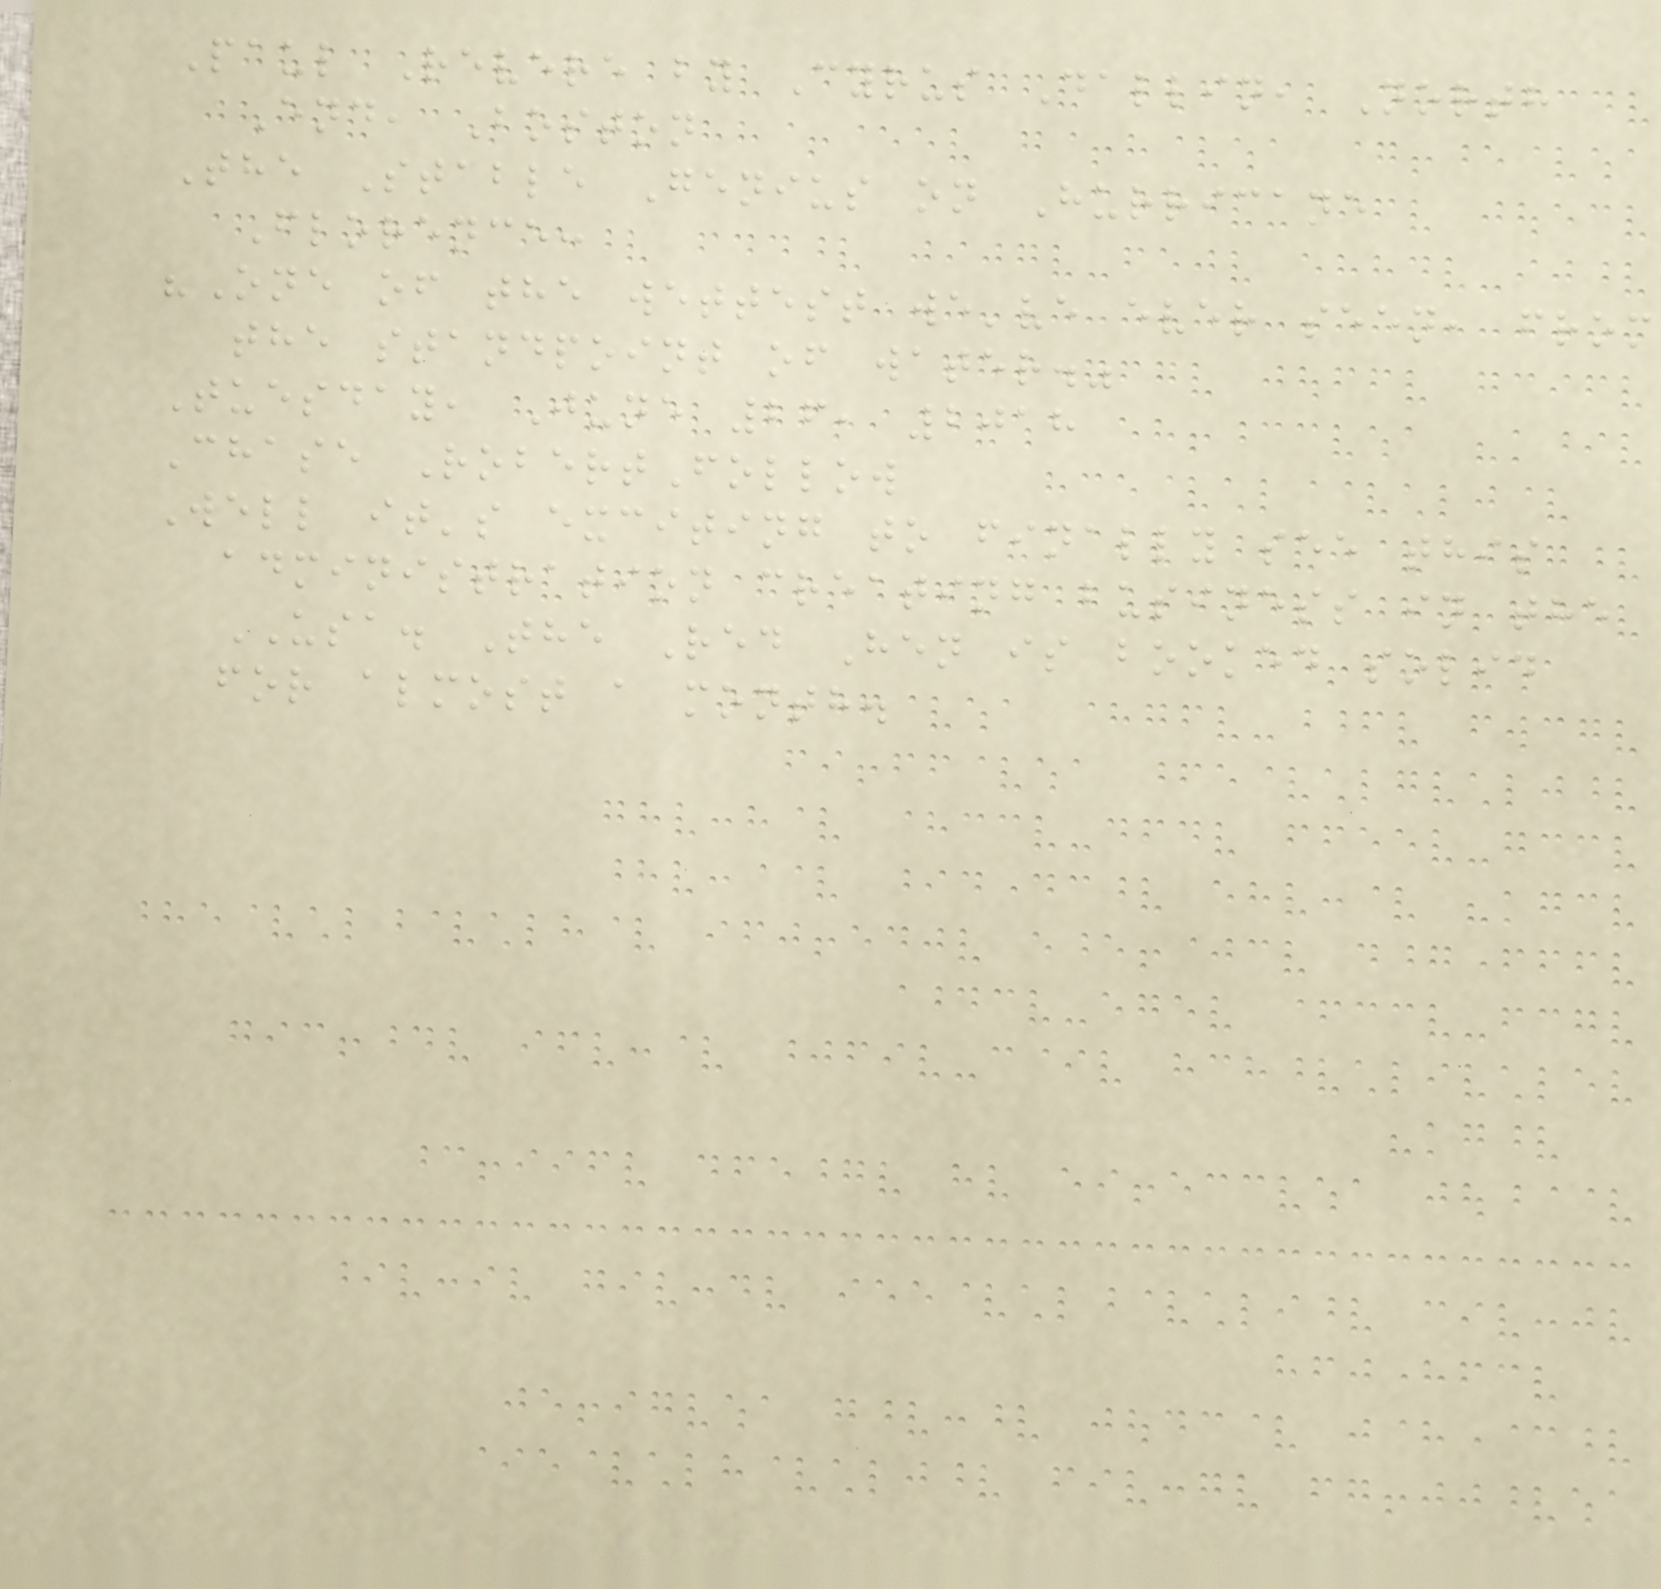Paul Revere by Cyrus Dallin, North
End, Boston
The Stable Genius on Hurricane
Florence:
"One of the wettest we've ever seen, from
the standpoint of water."
Tuesday, June 26, 2018
Chase RobertFollow
Well it's exciting to finally see this
administration creating business in the
USA. The Red Hen is booked solid
for almost a month.
